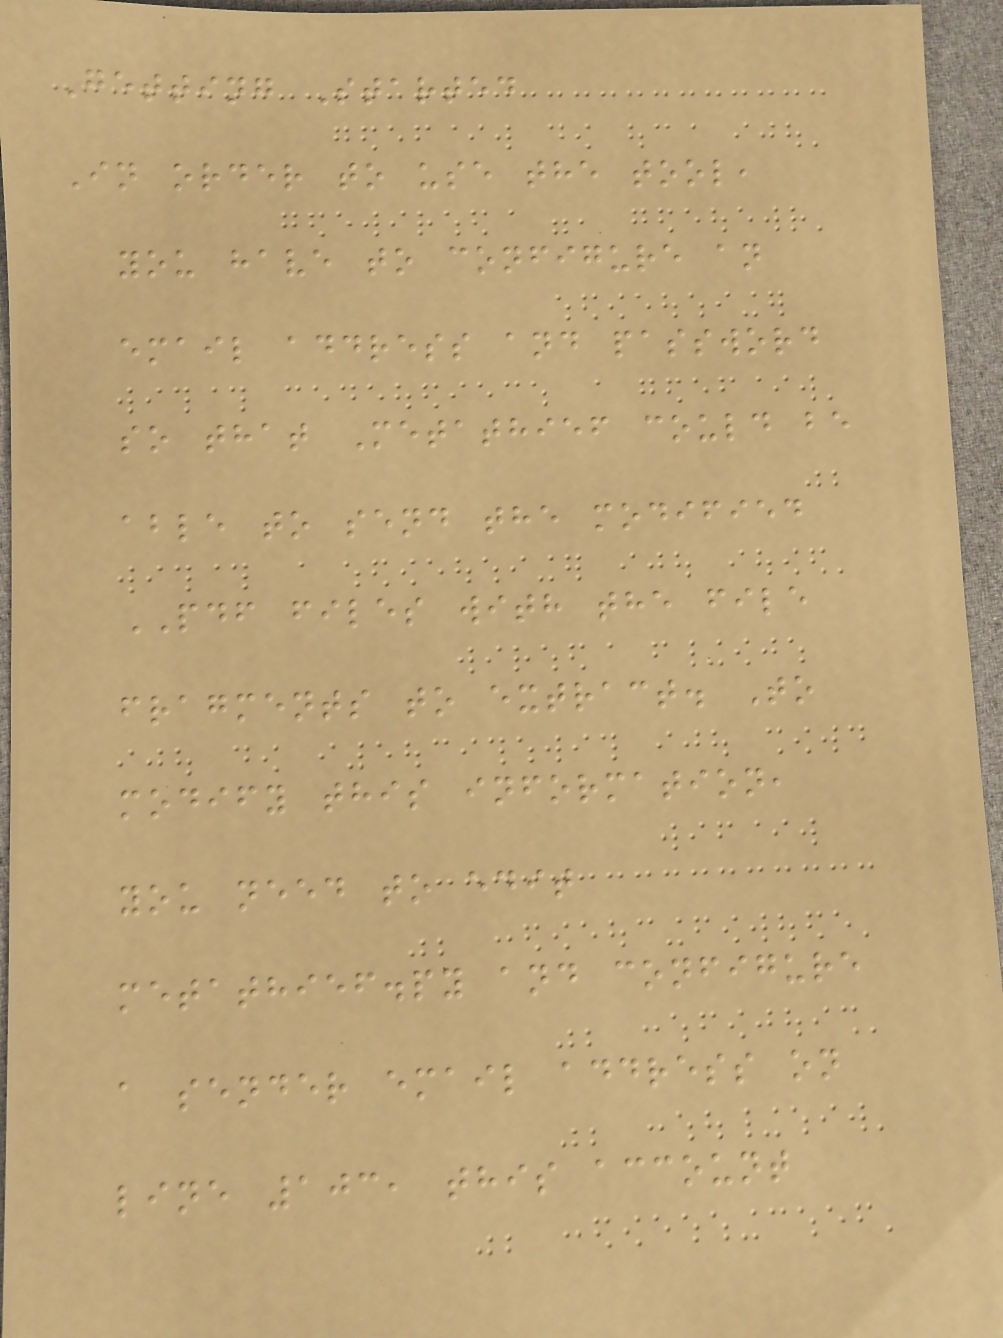Getting Started
In order to use the tool,
you have to configure an
email address and password
so that Metathief could be
able to send the modified
PDF files with the file
fragments to extract. To
modify this information,
you need to edit
metathief.py and configure
a sender email address on
line 103, this account
